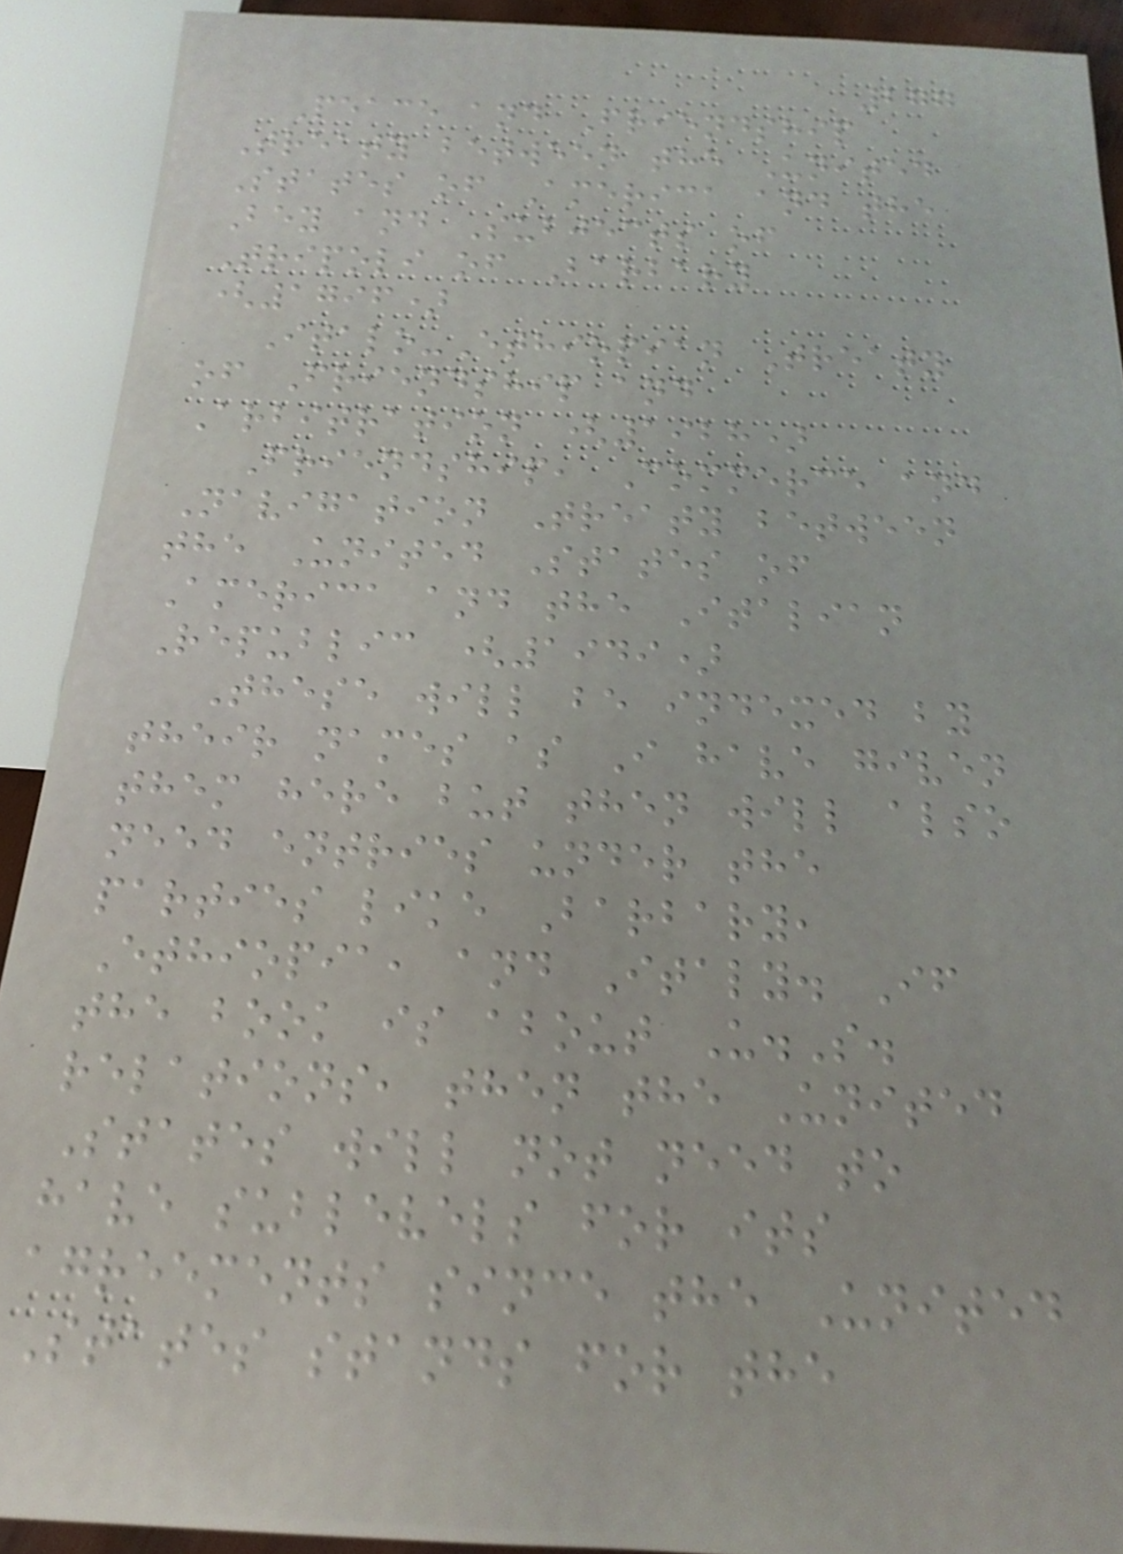277
Peace and Friendship
Treaty between the United
States of America and the
Bey and Subjects of
Tripoli of Barbary
(1796)
Italo-Ethiopian Treaty
of Friendship and
Arbitration (1928)
Friendship, Commerce and
Navigation Treaty between
the United States of
America and the Italian
Republic (1949)
These will be indexed by
their names as I have given
them here but then will also
need entries under the
parties like Barbary,
Ethiopia, and Italy. If
the book is about U.S.
relations, then the United
States will not need to
have sublevels for its
agreements since the United
States stands for the
